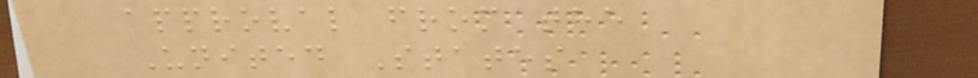approval from the
United States
